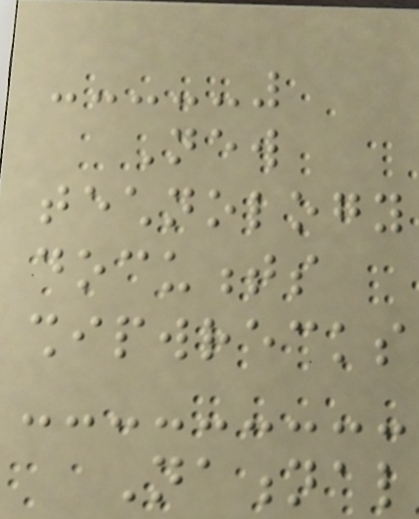New
technology
documents
shipwrecks
National
